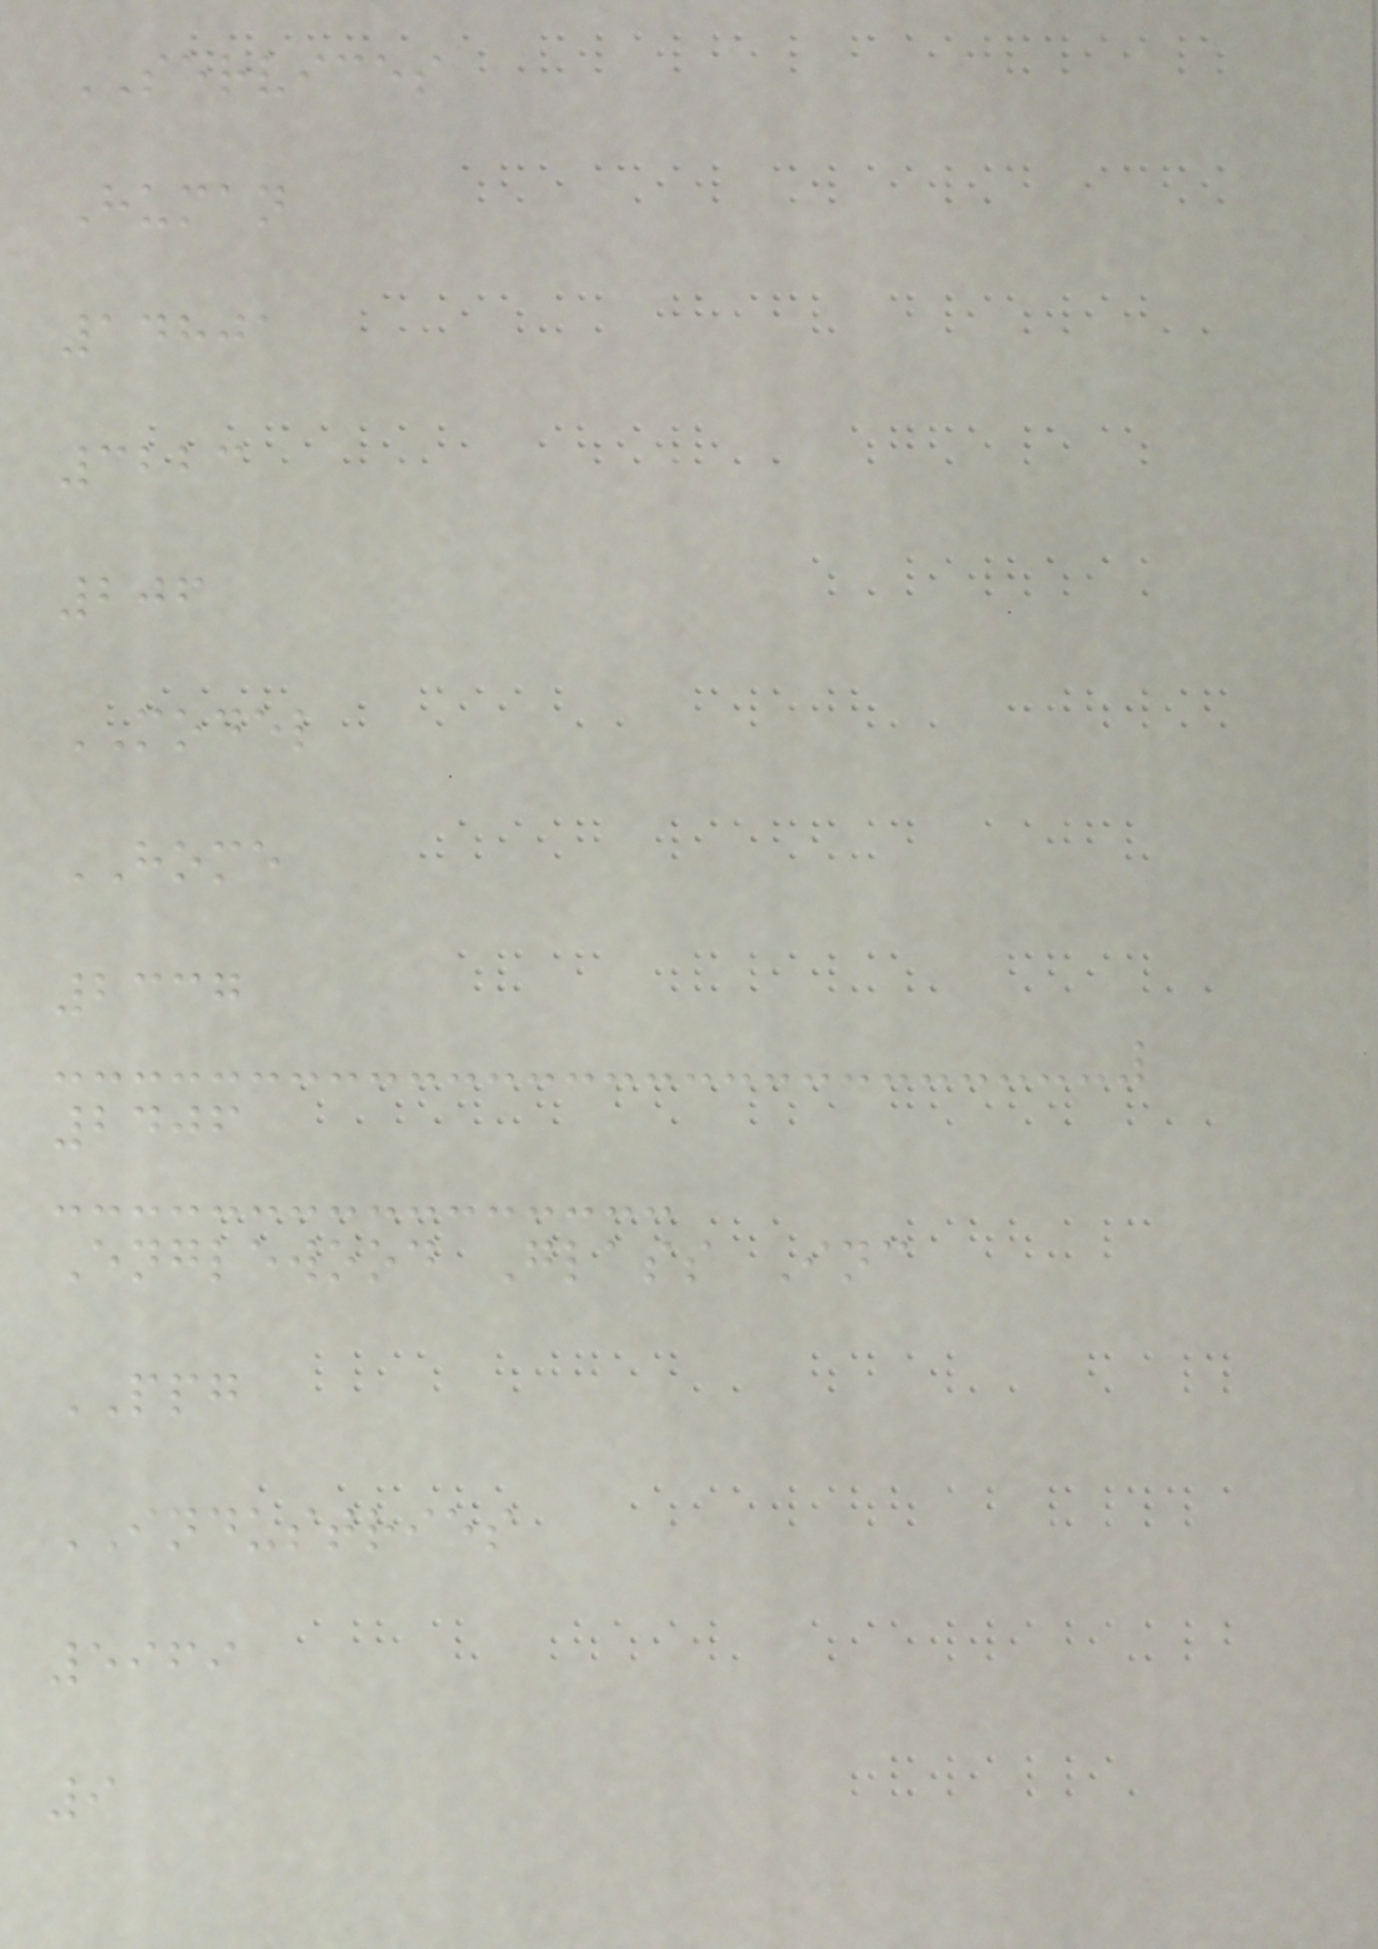SERVICES
Human
14801
3223
206
MODEL
HOME
2337
2406
Englewood Glass Inc
PPG
INDUSTRIES
5969
9
